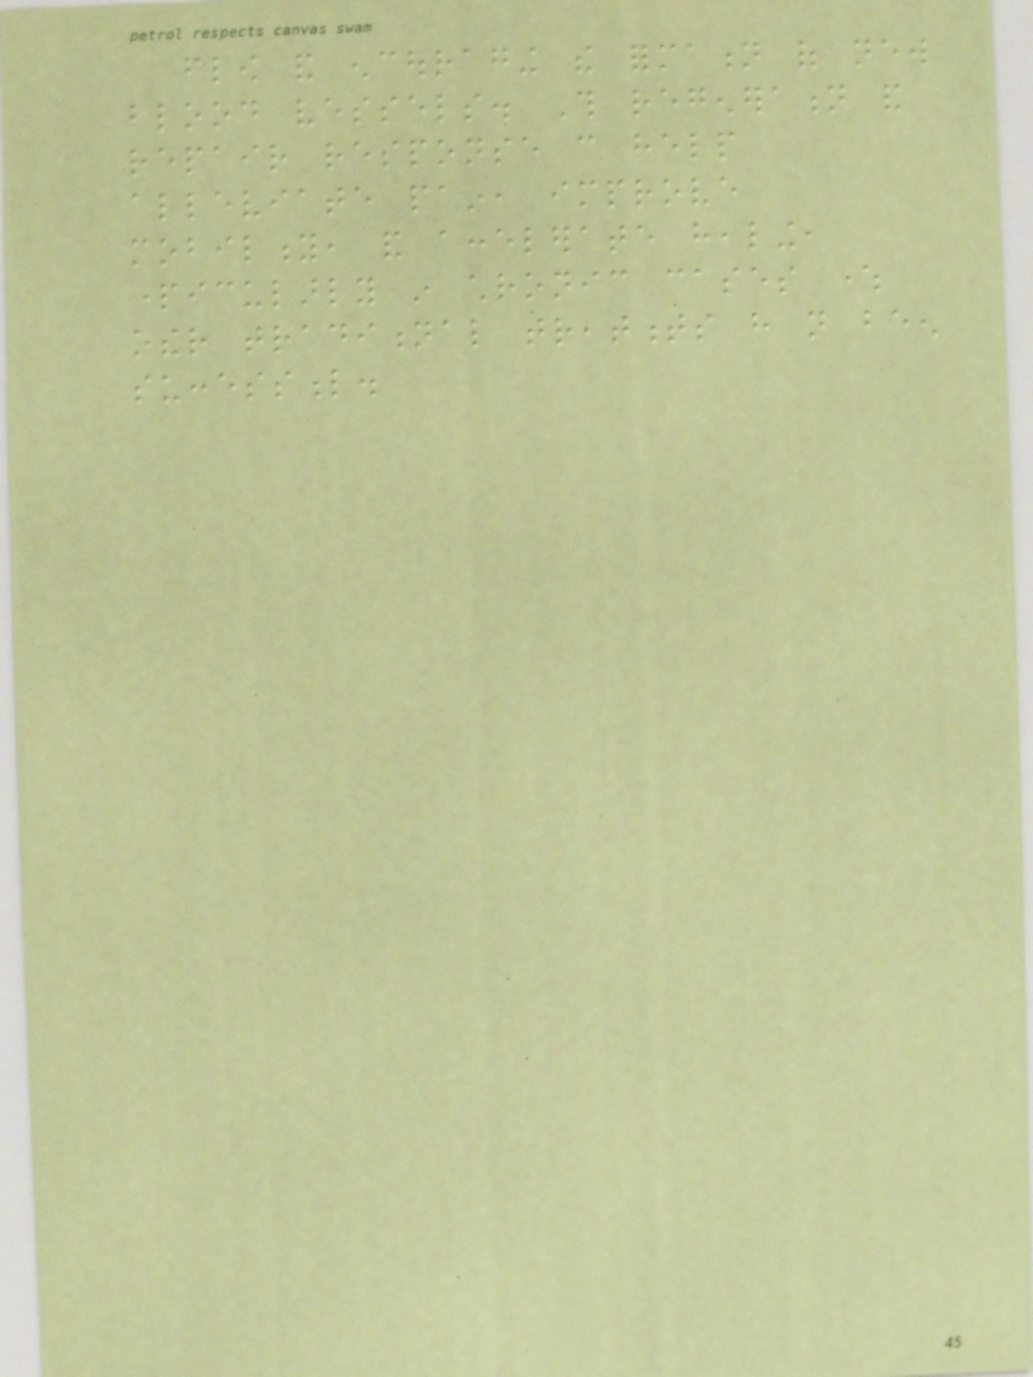flow and encouraging the formation of new
blood vessels. This regeneration and
repair response can help
alleviate pain, improve
mobility, and accelerate healing,
particularly in chronic cases where
other traditional treatments have not been
successful.
